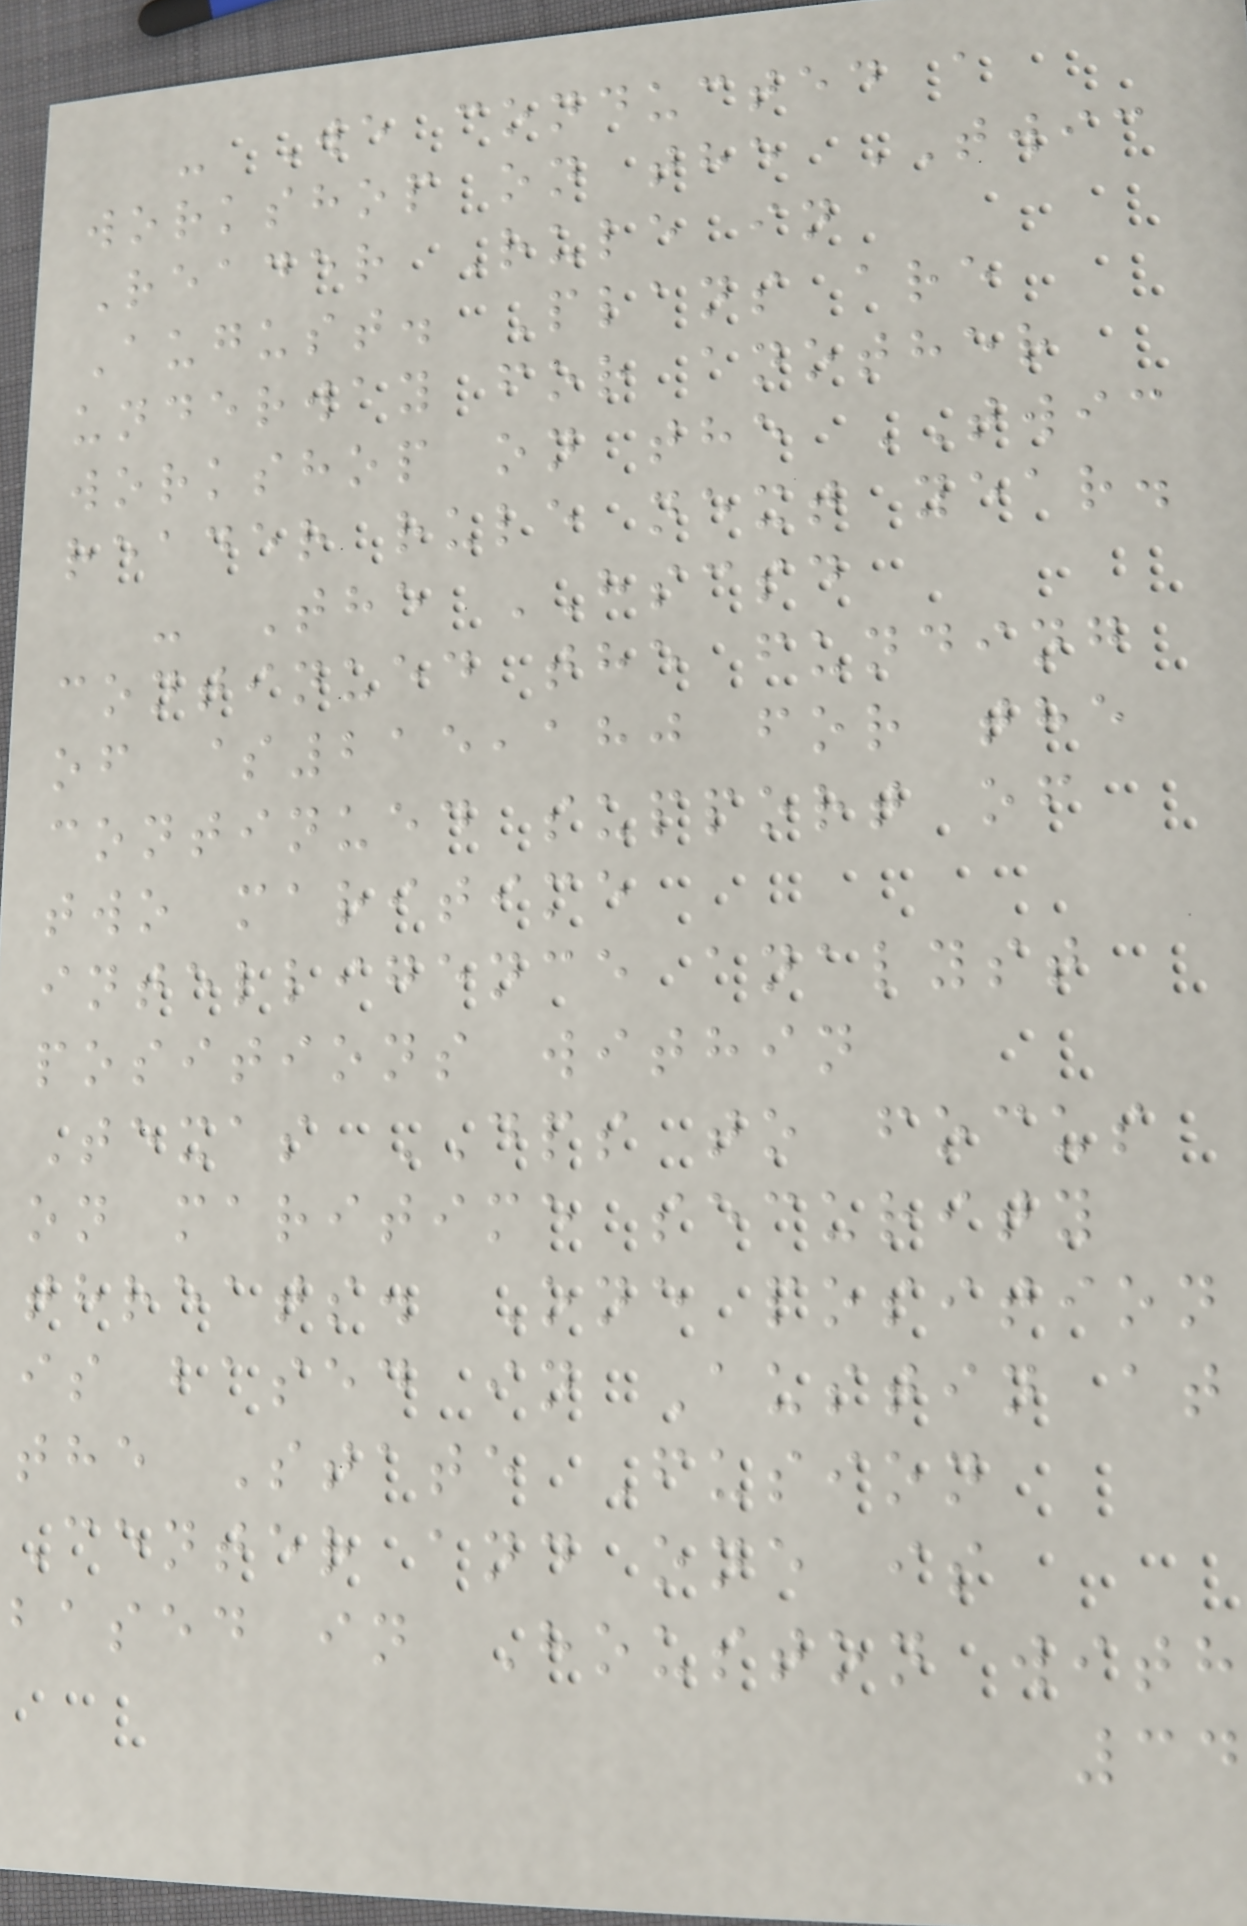- We conducted a
workshop on the TWIC
Reader Rule in
August. Plans are
underway for another
workshop on the TWIC
reader rule next year.
- The HSCSD
continued the funding
of $215,180 for the
continued support of
two maritime
intelligence analyst
positions within
Texas DPS to focus
on maritime security
threats. One position
is based in Austin at
the State Fusion
Center and one is
based in Houston with
34
